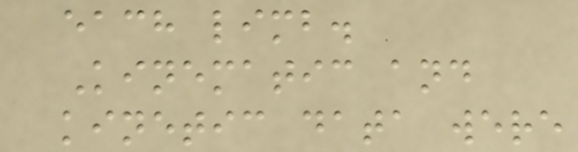each limb.
Kinematic and
kinetic data were
